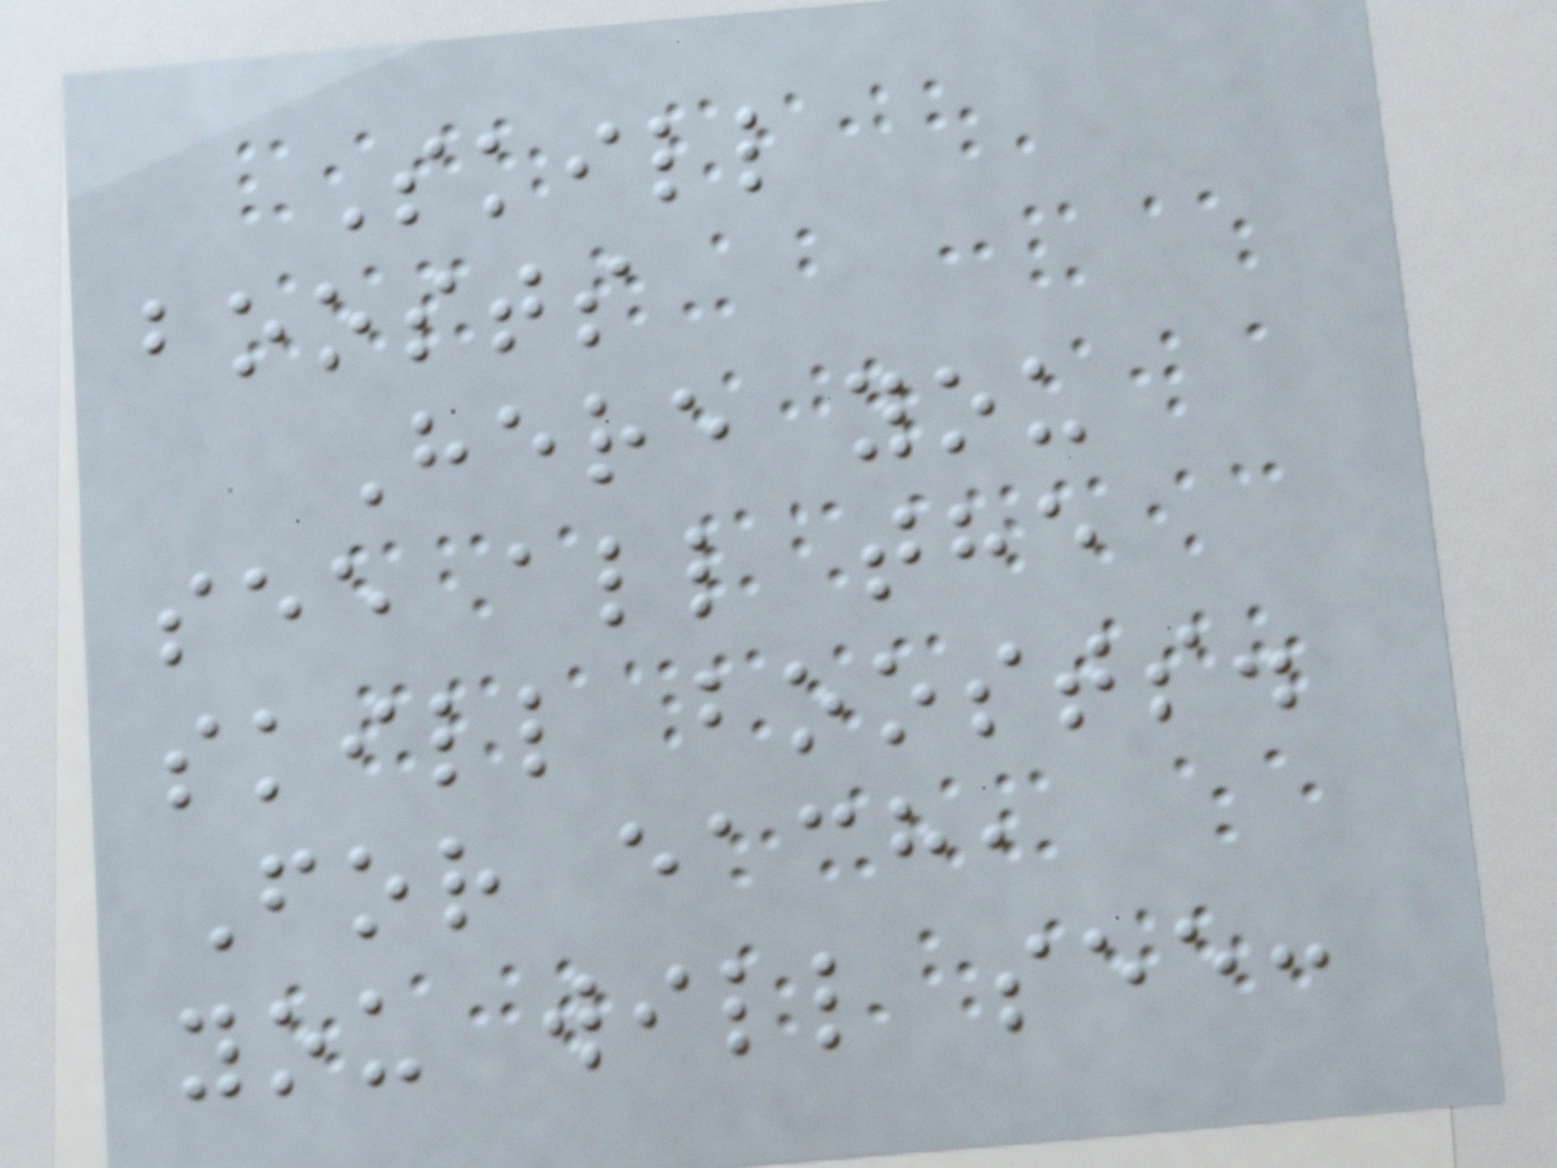Skill
boosts
Here you
see all the
skill boosts.
For each,
you will see:
